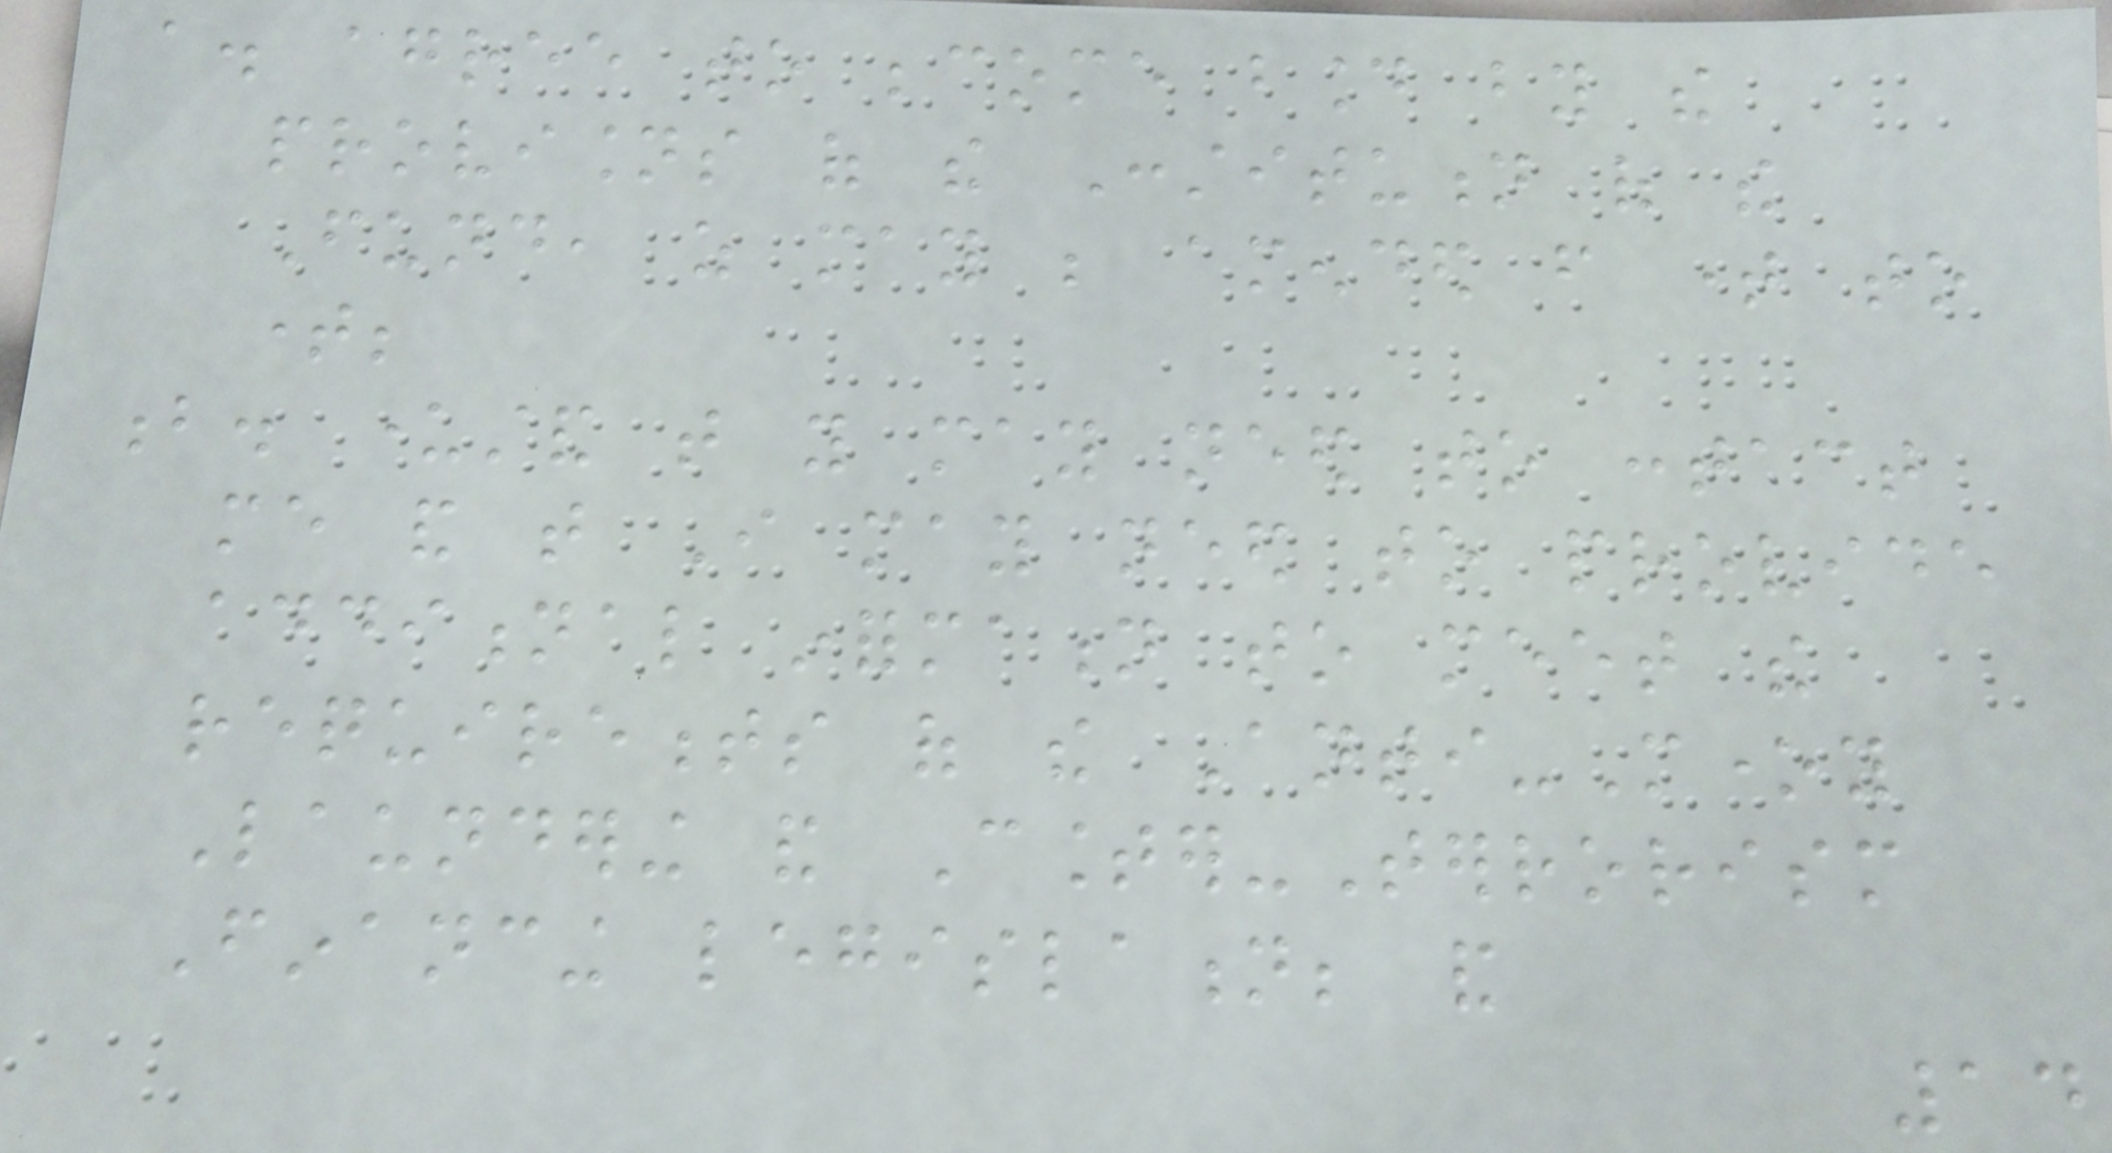a. agree to become bound by the
provisions of the Constitution of the
Fund, as may be amended from time to
time;
b. understand that you may need to contact
me and that I may need to provide
additional information to meet the
requirements of the Anti-Money
Laundering and Counter-Terrorism
Financing legislation; and
14
